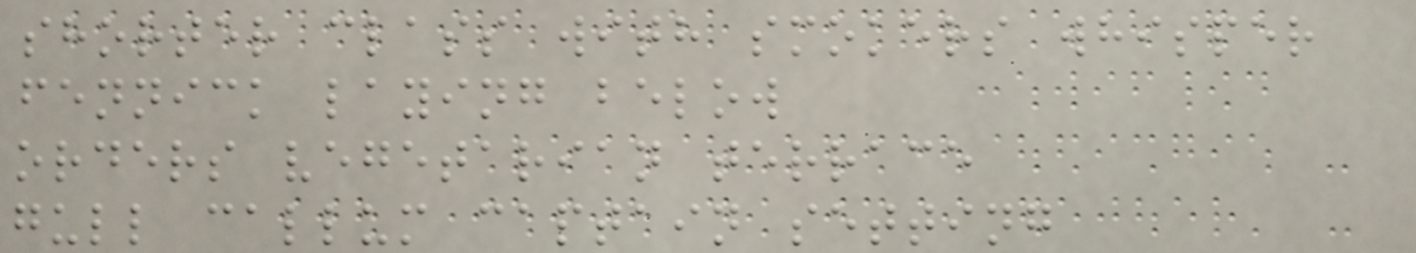shorter class with smokers whisper
fennick laying below
orders vegetarian terrace
gull callum captain setting
